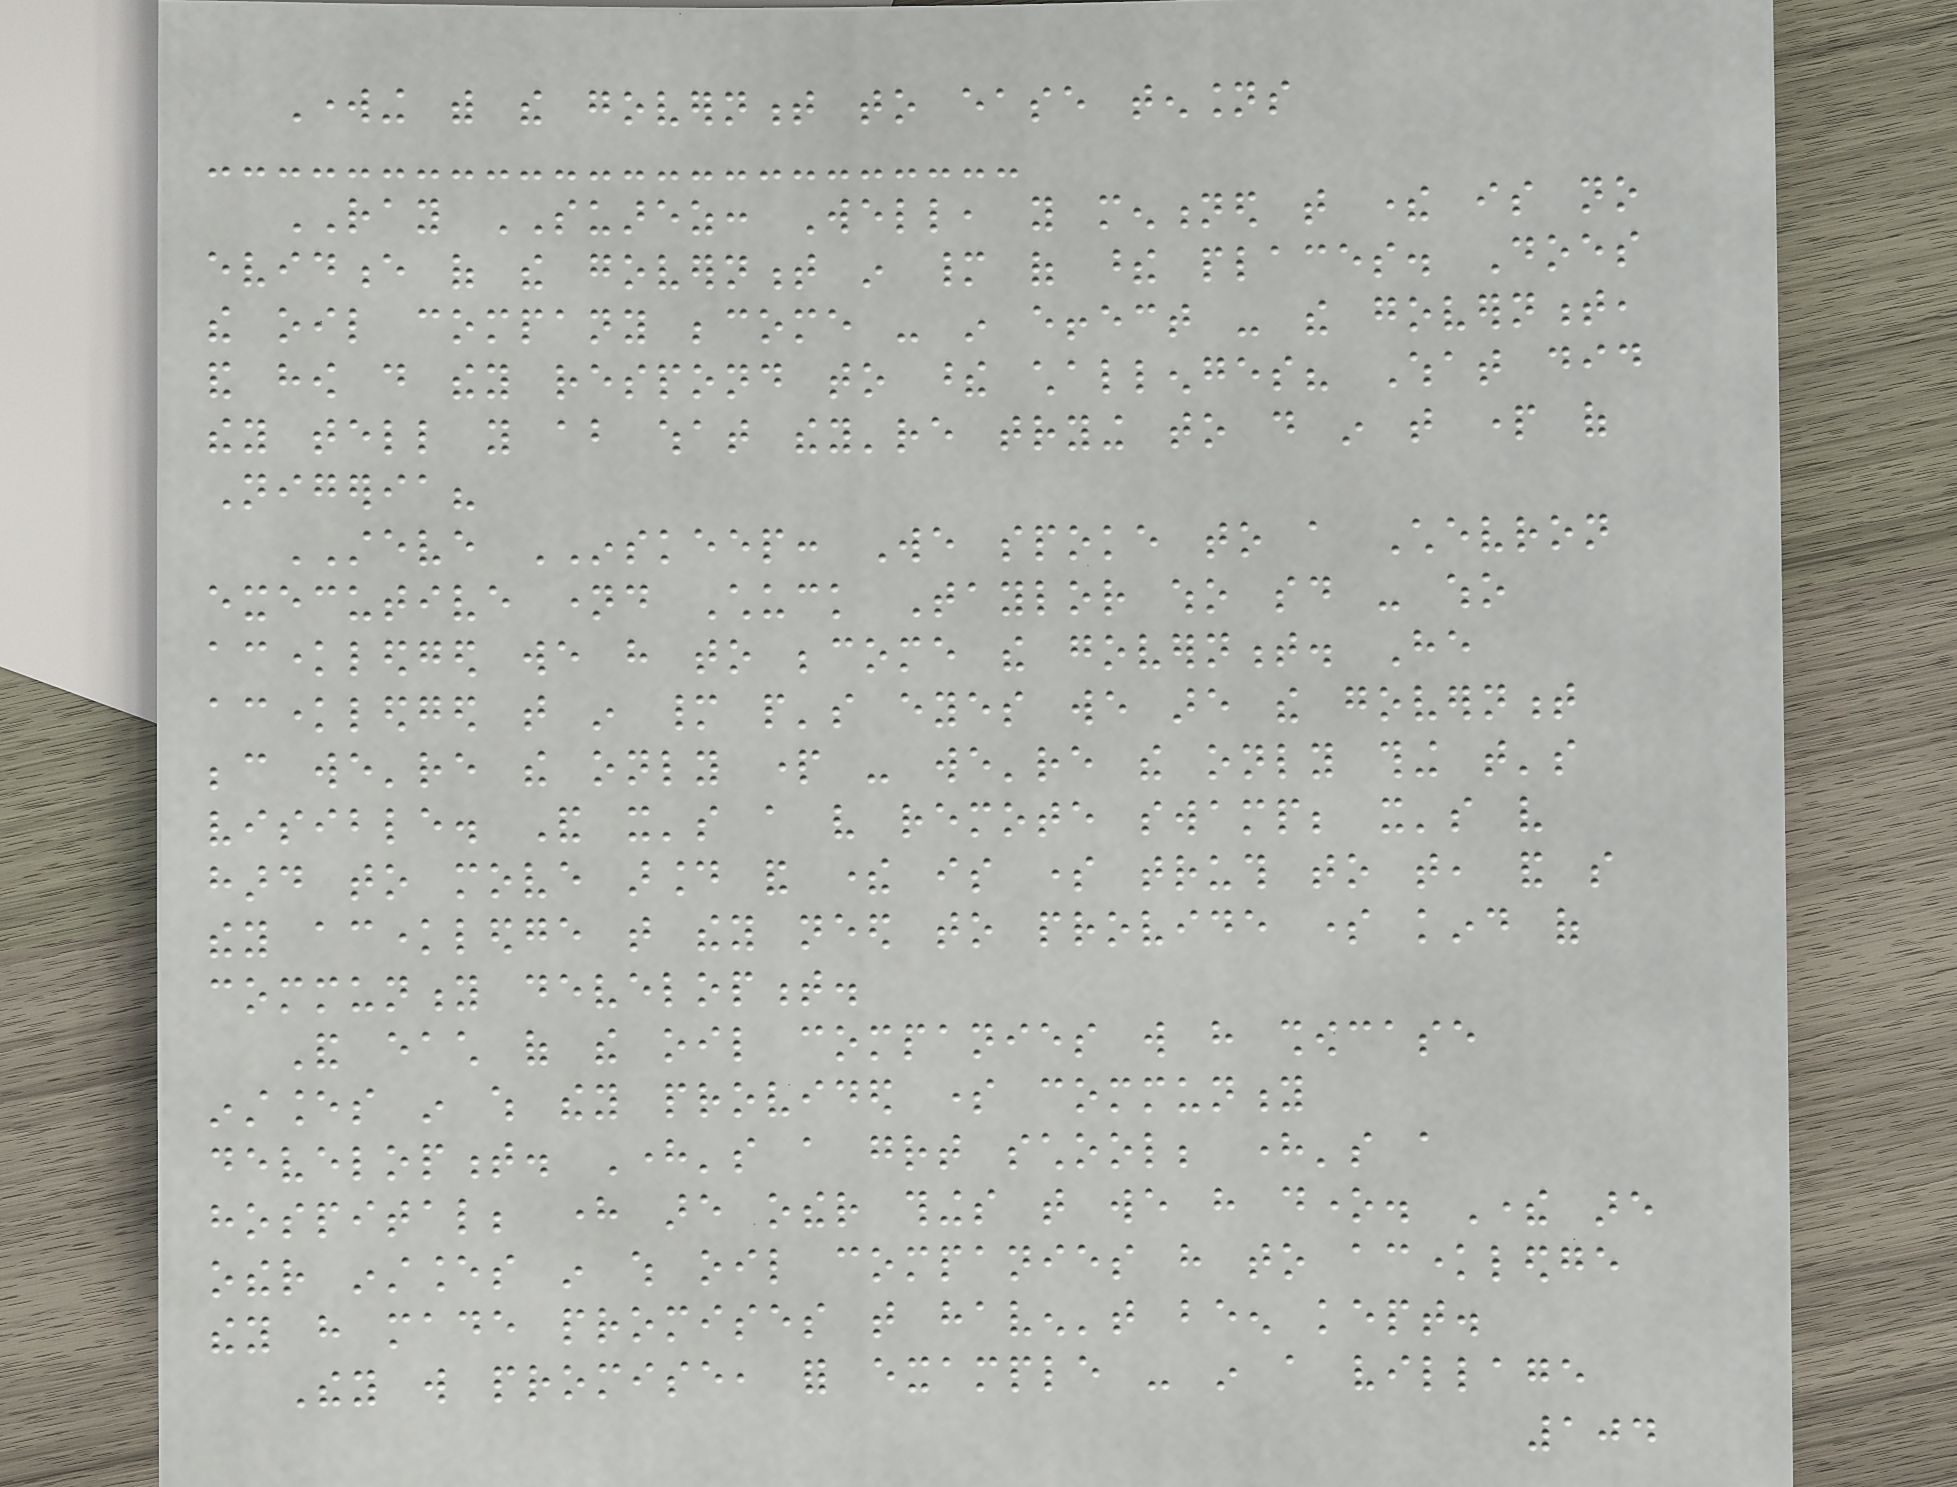Working with the government to ease tensions
RAY SUAREZ: Well, you mentioned that there is no
evidence of the government in many of these places. Does
the oil company become - in effect - the government,
and how do they respond to these challenges? What did
they tell you about what they're trying to do in that part of
Nigeria?
STEVE INSKEEP: We spoke to a Chevron
executive named Chuck Taylor who said - who
acknowledged we have to become the government. He
acknowledged that in many people's eyes we are the government
because we're the only part - we're the only thing that's
visible. And it's a very remote swamp; it's very
hard to move around and there is some truth to that, and so
they acknowledge that they need to provide some kind of
community development.
And each of the oil companies will have showcase
instances in which they provided some community
development. Here's a great school; here's a
hospital; here are other things that we have done. There are
other instances in which oil companies have to acknowledge
they have made promises that haven't been kept.
They will promise, for example - in a village
104
